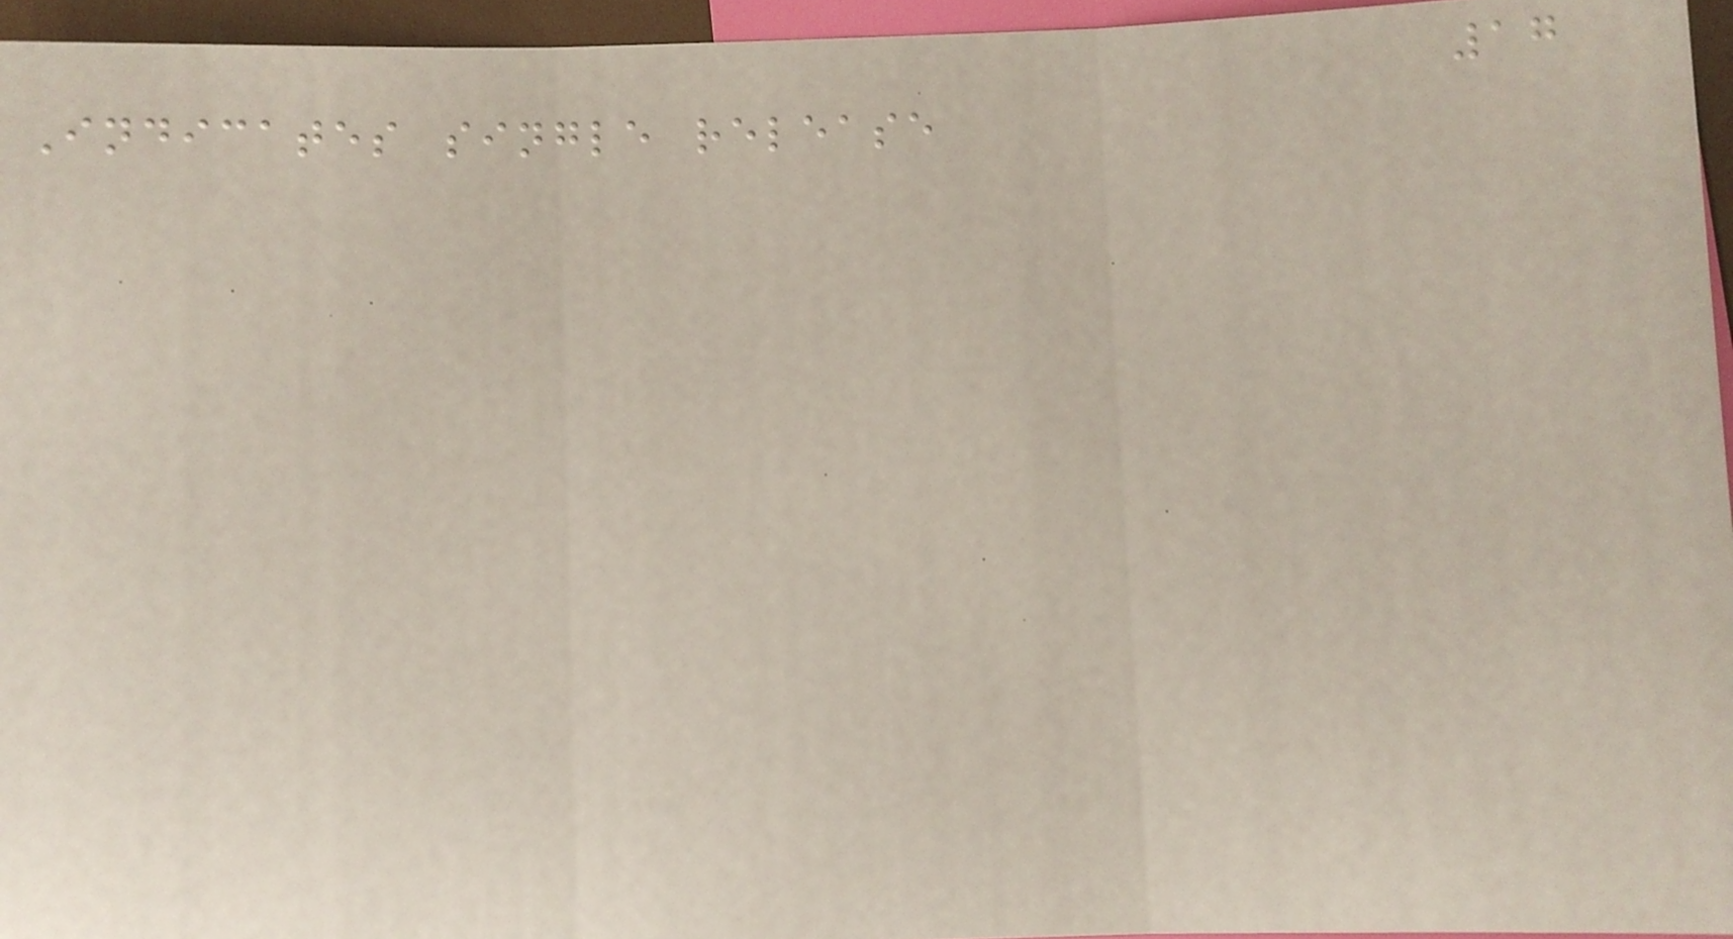17
Indicates single release
